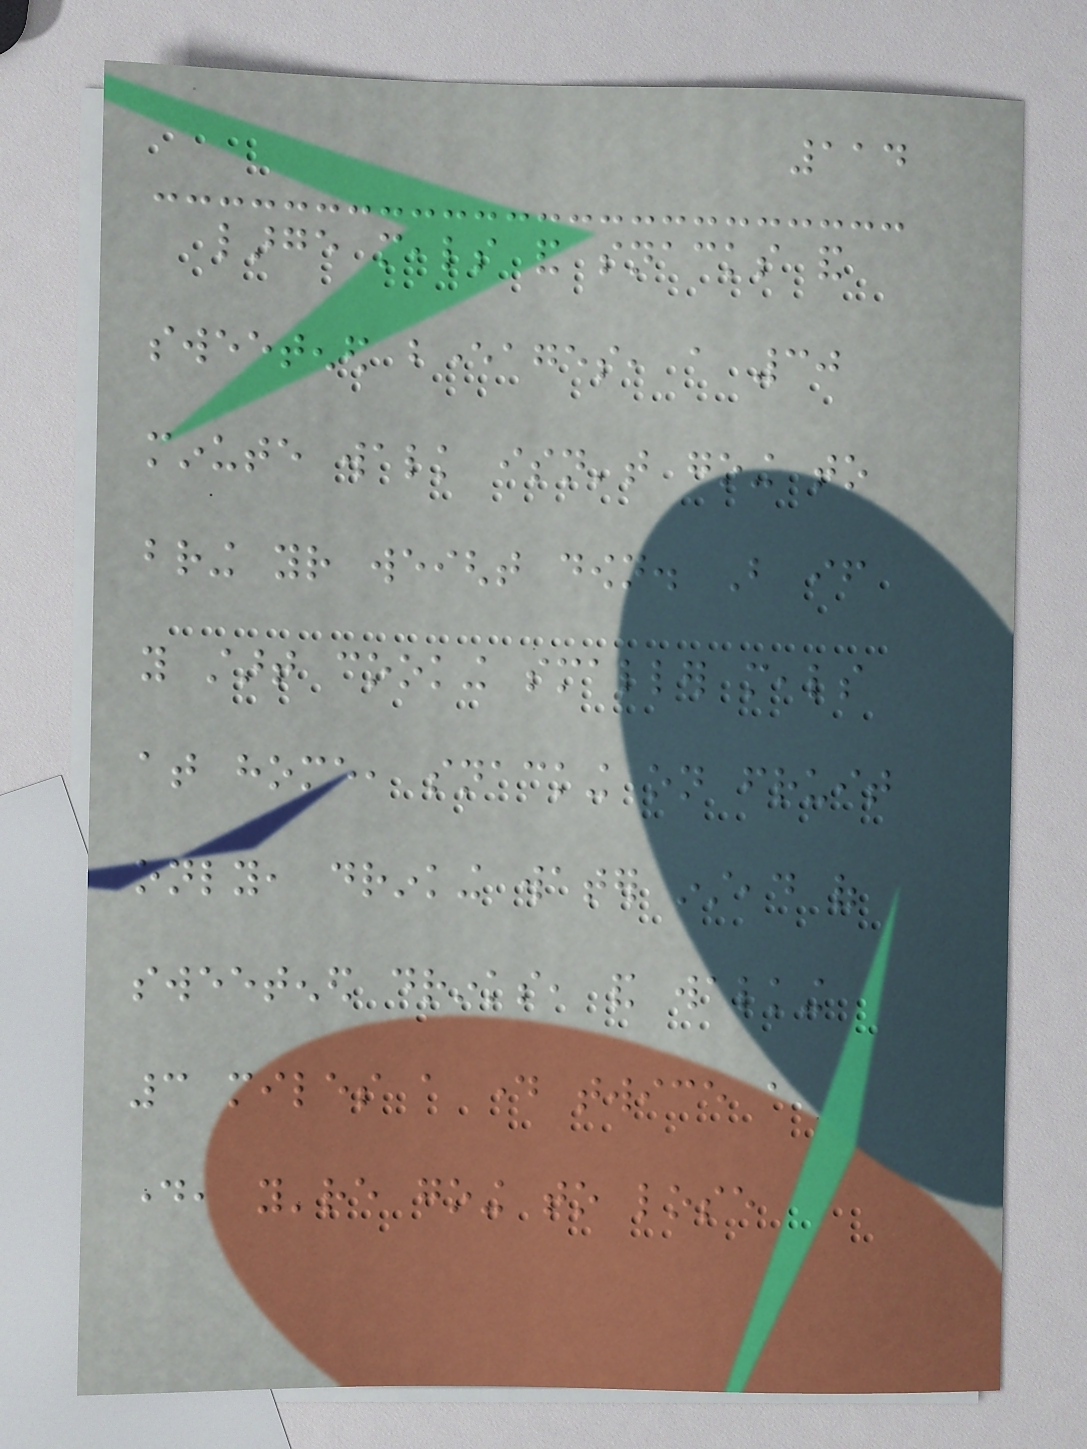114
large meals and snacks and
sweetened beverages, a 30
minute walk isn't going to
bring your weight down. But if
you start cooking smaller meals
at home, snacking on fruit
only, drinking water instead of
sweetened drinks, and walking
3 miles a day twice a
day, you're going to lose
